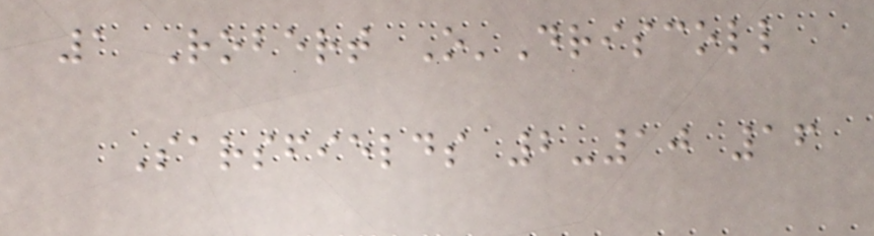1 Robert O'Driscoll
Sarsfields 2-10 16
